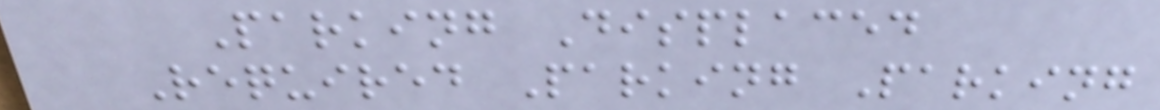Parking Displaced
Required Parking Parking
